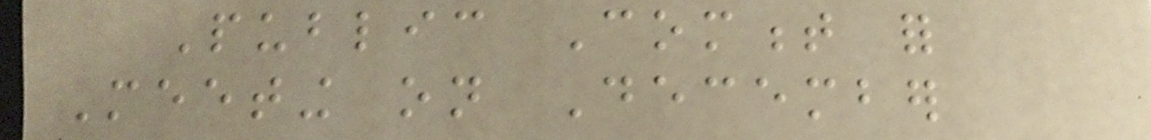Public Comment for
Meeting on December
